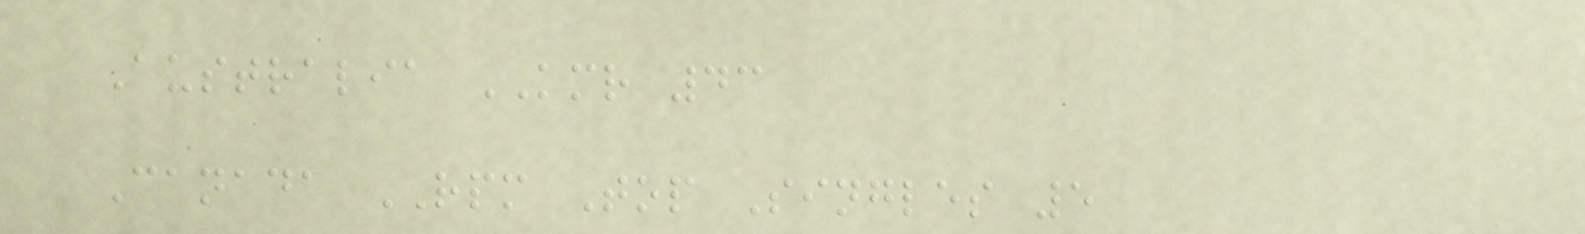Australia KMR 43
Canada RPM Top Singles 5
